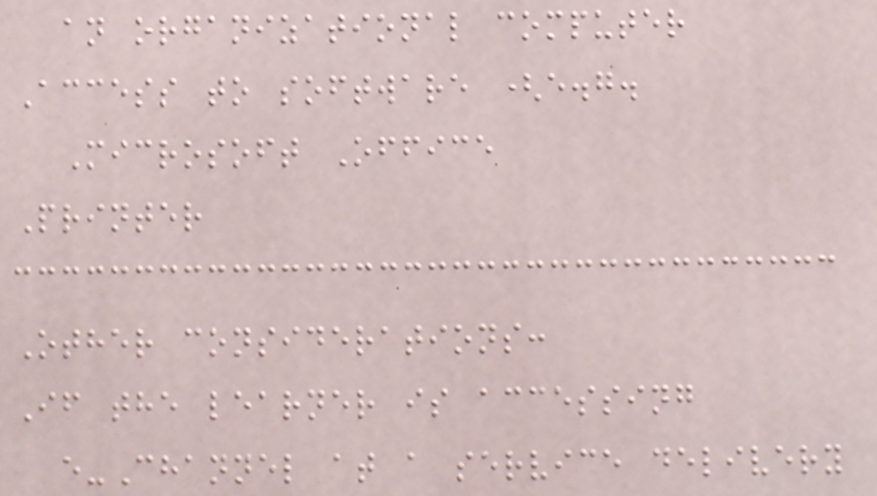an organizational computer
Access to software (e.g.
Microsoft Office
Printer
Other considerations:
If the learner is accessing
e-Channel at a service delivery
